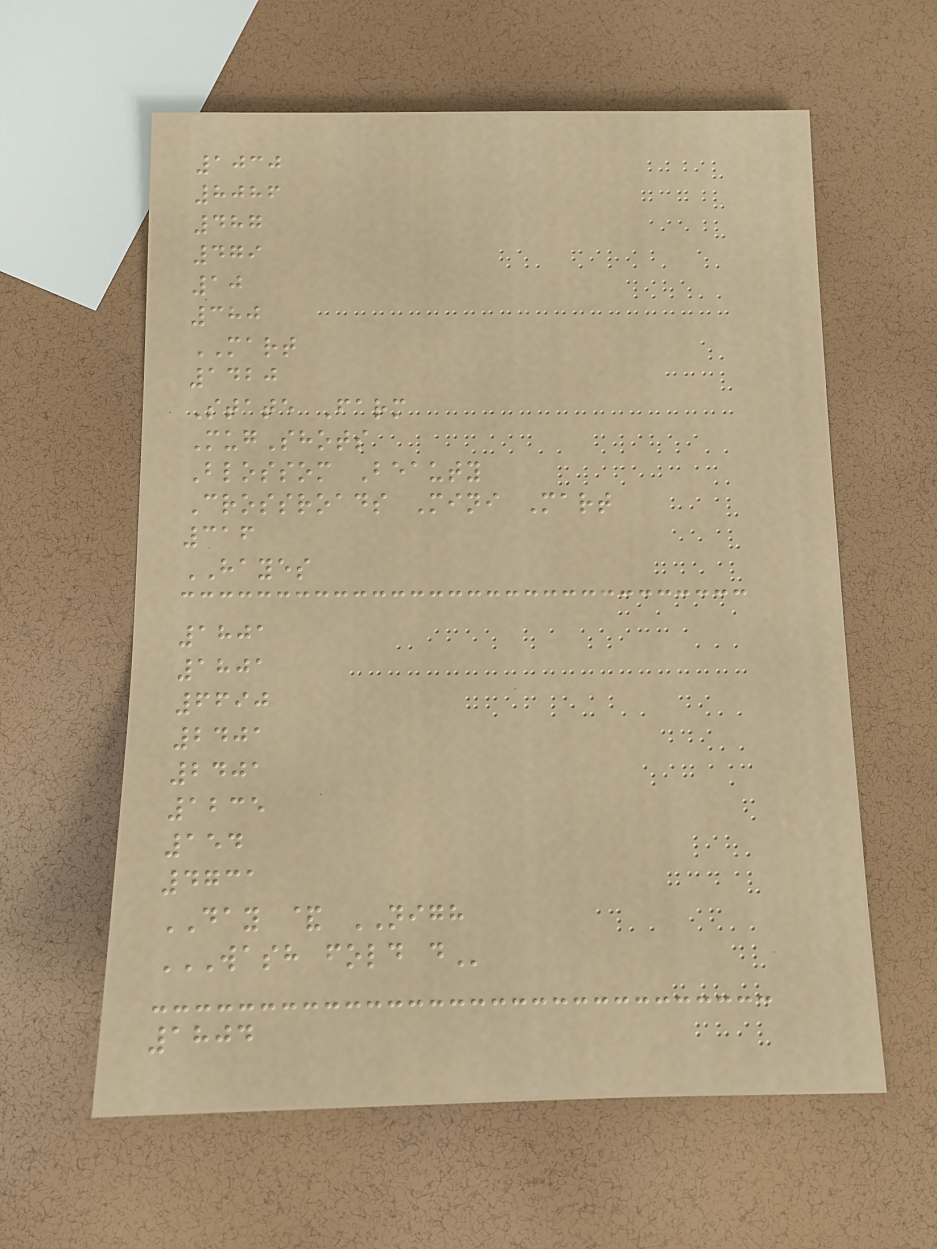1030
8086
487
479
10
380
MART
1420
State Farm
MugShots
Blossom Beauty
Crossroads Mini Mart
316
HAYES
1801
1801
6690
2401
2401
1235
154
4731
DAY & NIGH
WASH FOLD D
1804
